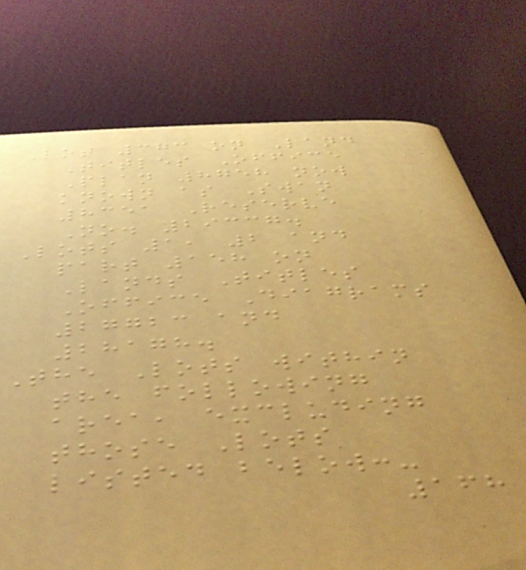Lot 373 on Land
Titles Office
Plan 8758 now
known as Swan
8351 Reserve
No. 29337.
Lots 1, 2 and
part 158 on
Lands Titles
Office Diagrams
27723 and
28178.
The Lots within
the following
area, excluding
those Lots
listed below:-
168
